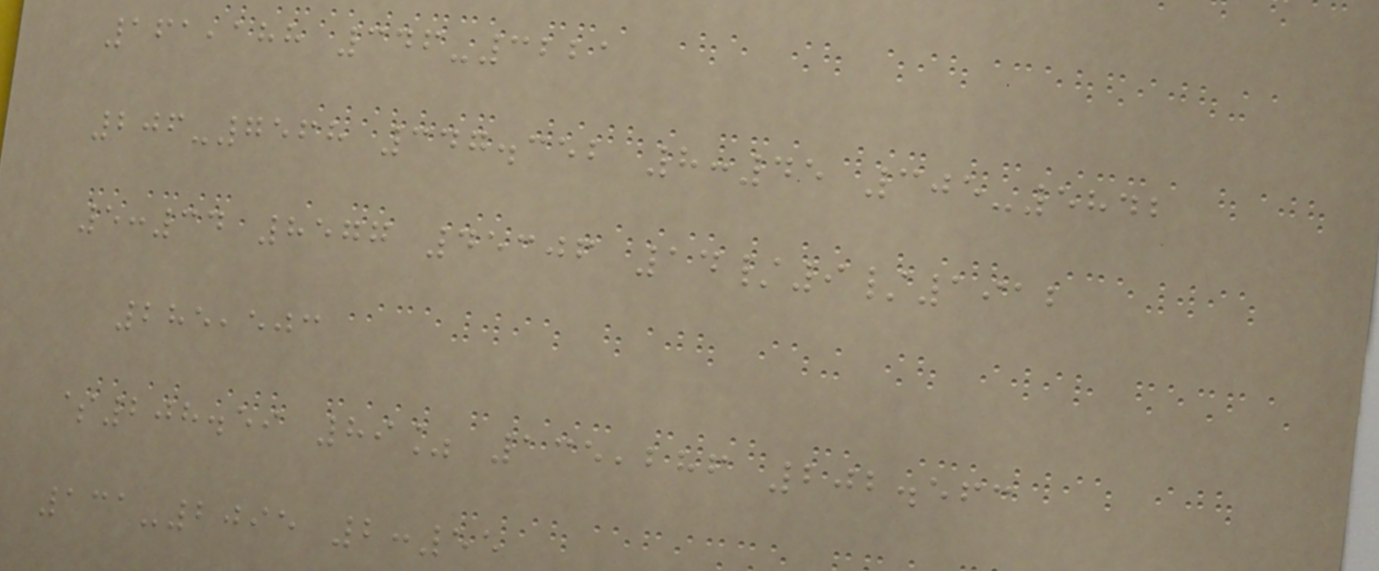161,188 346-3221
206-7568 347.352 8:45 305-5842
5:34 8577 45306 14/9/1912
285,503
$208.59 89% 135,286 202.563
131-2095 2:55
